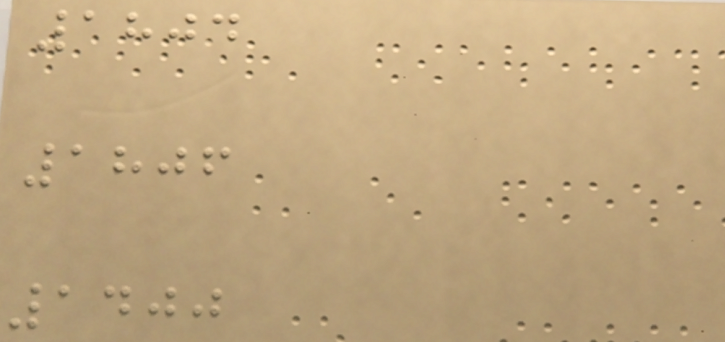1804
1806
1400
